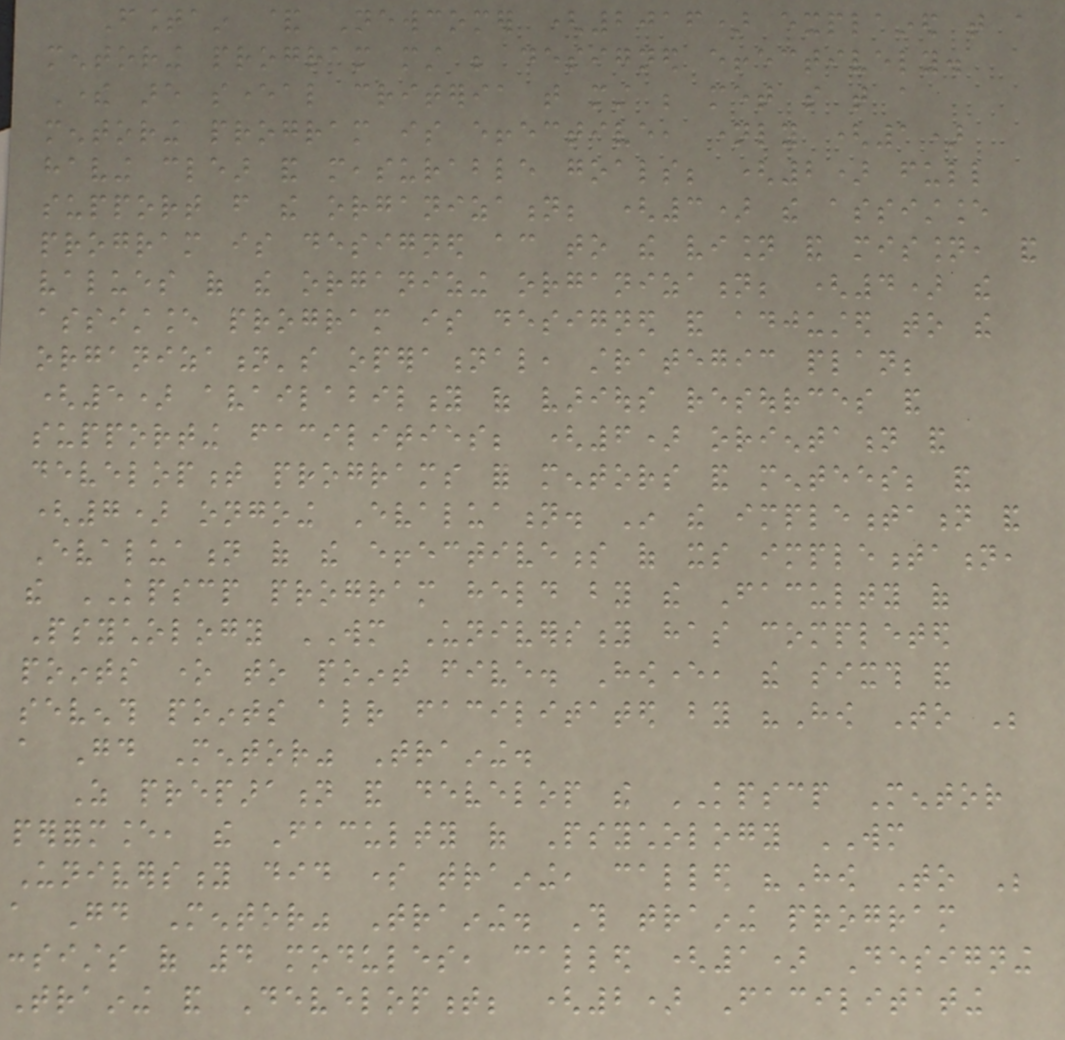Fountain & Newcomer (2016) explained that a
mentoring program must be designed effectively.
There are several criteria that must be met so that a
mentoring program is effective, namely (1)
having clear and measurable goals; (2) full
support from the organization; (3) the assistance
program is designed according to the vision and mission, and
values of the organizing organization; (4) the
assistance program is designed and adjusted to the
organization's operational, strategic plan;
(5) availability of various resources and
supporting facilities; (6) orientation and
development programs for mentors and mentees; and
(7) ongoing Evaluation. In the implementation and
Evaluation of the effectiveness of its implementation,
the KPSCP program held by the Faculty of
Psychology WM University has completed
points one to point five. However, the sixth and
seventh points already facilitated by "How To Be
a Good Mentor" Training.
As preparation and develop the KPSCP Mentor
performance, the Faculty of Psychology WM
University did some training, called "How To Be
a Good Mentor" Training. This training program
consists of 4 modules, called (1) Designing
Training and Development; (2) Facilitating
